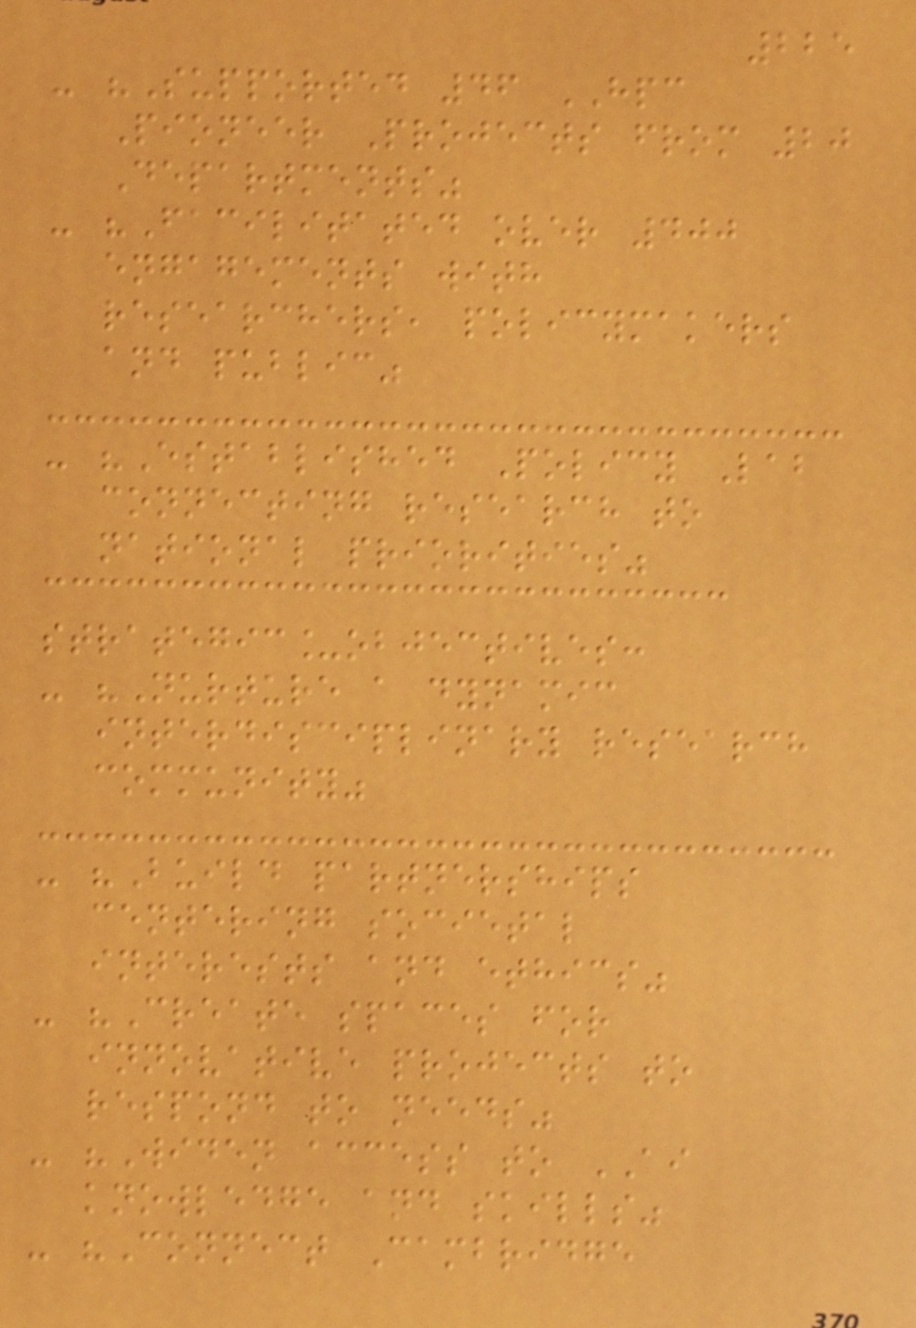225
- "Supported 46 HPC
Pioneer Projects from 20
Departments"
- "Facilitated over 400
engagements with
researchers, policymakers
and public"
- "Established Policy Lab
connecting research to
national priorities"
strategic_objectives:
- "Nurture a dynamic
interdisciplinary research
community"
- "Build partnerships
centering societal
interests and ethics"
- "Create spaces for
innovative projects to
respond to needs"
- "Widen access to AI
knowledge and skills"
- "Connect Cambridge
